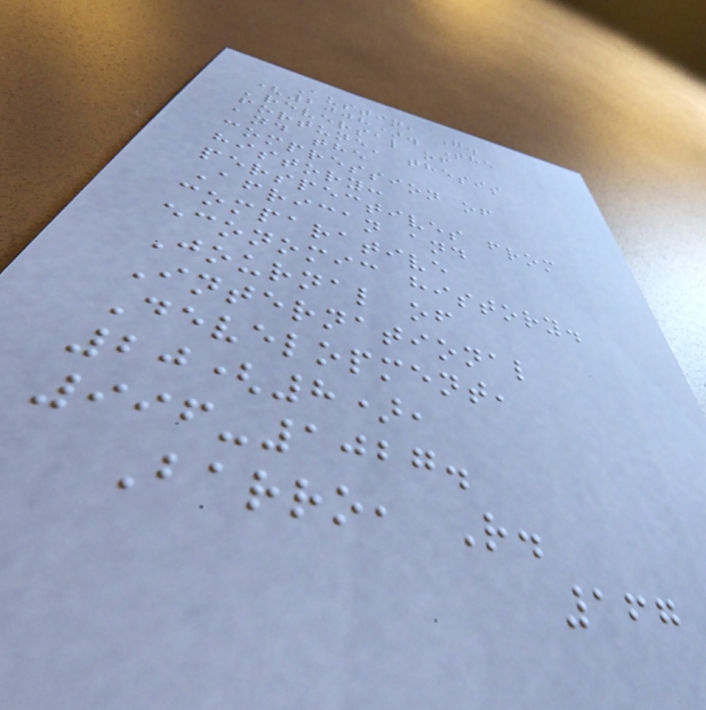Austin, G.
(2008). The
'reversal of
fortune' thesis
and the
compression of
history:
perspectives from
African and
comparative
economic history.
Journal of
International
Development,
20(8),
996-1027.
Barro, R.
167
